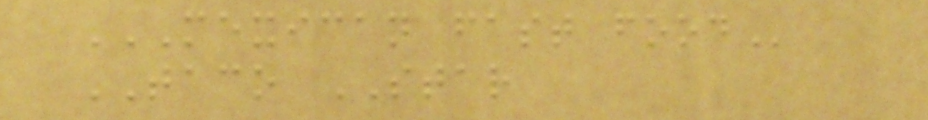MEXICAN FAST FOOD
TACO STAR
